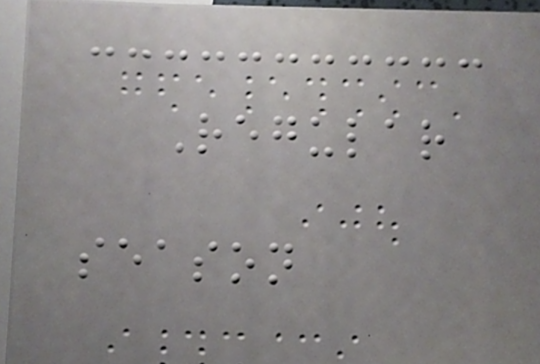Regular
season
